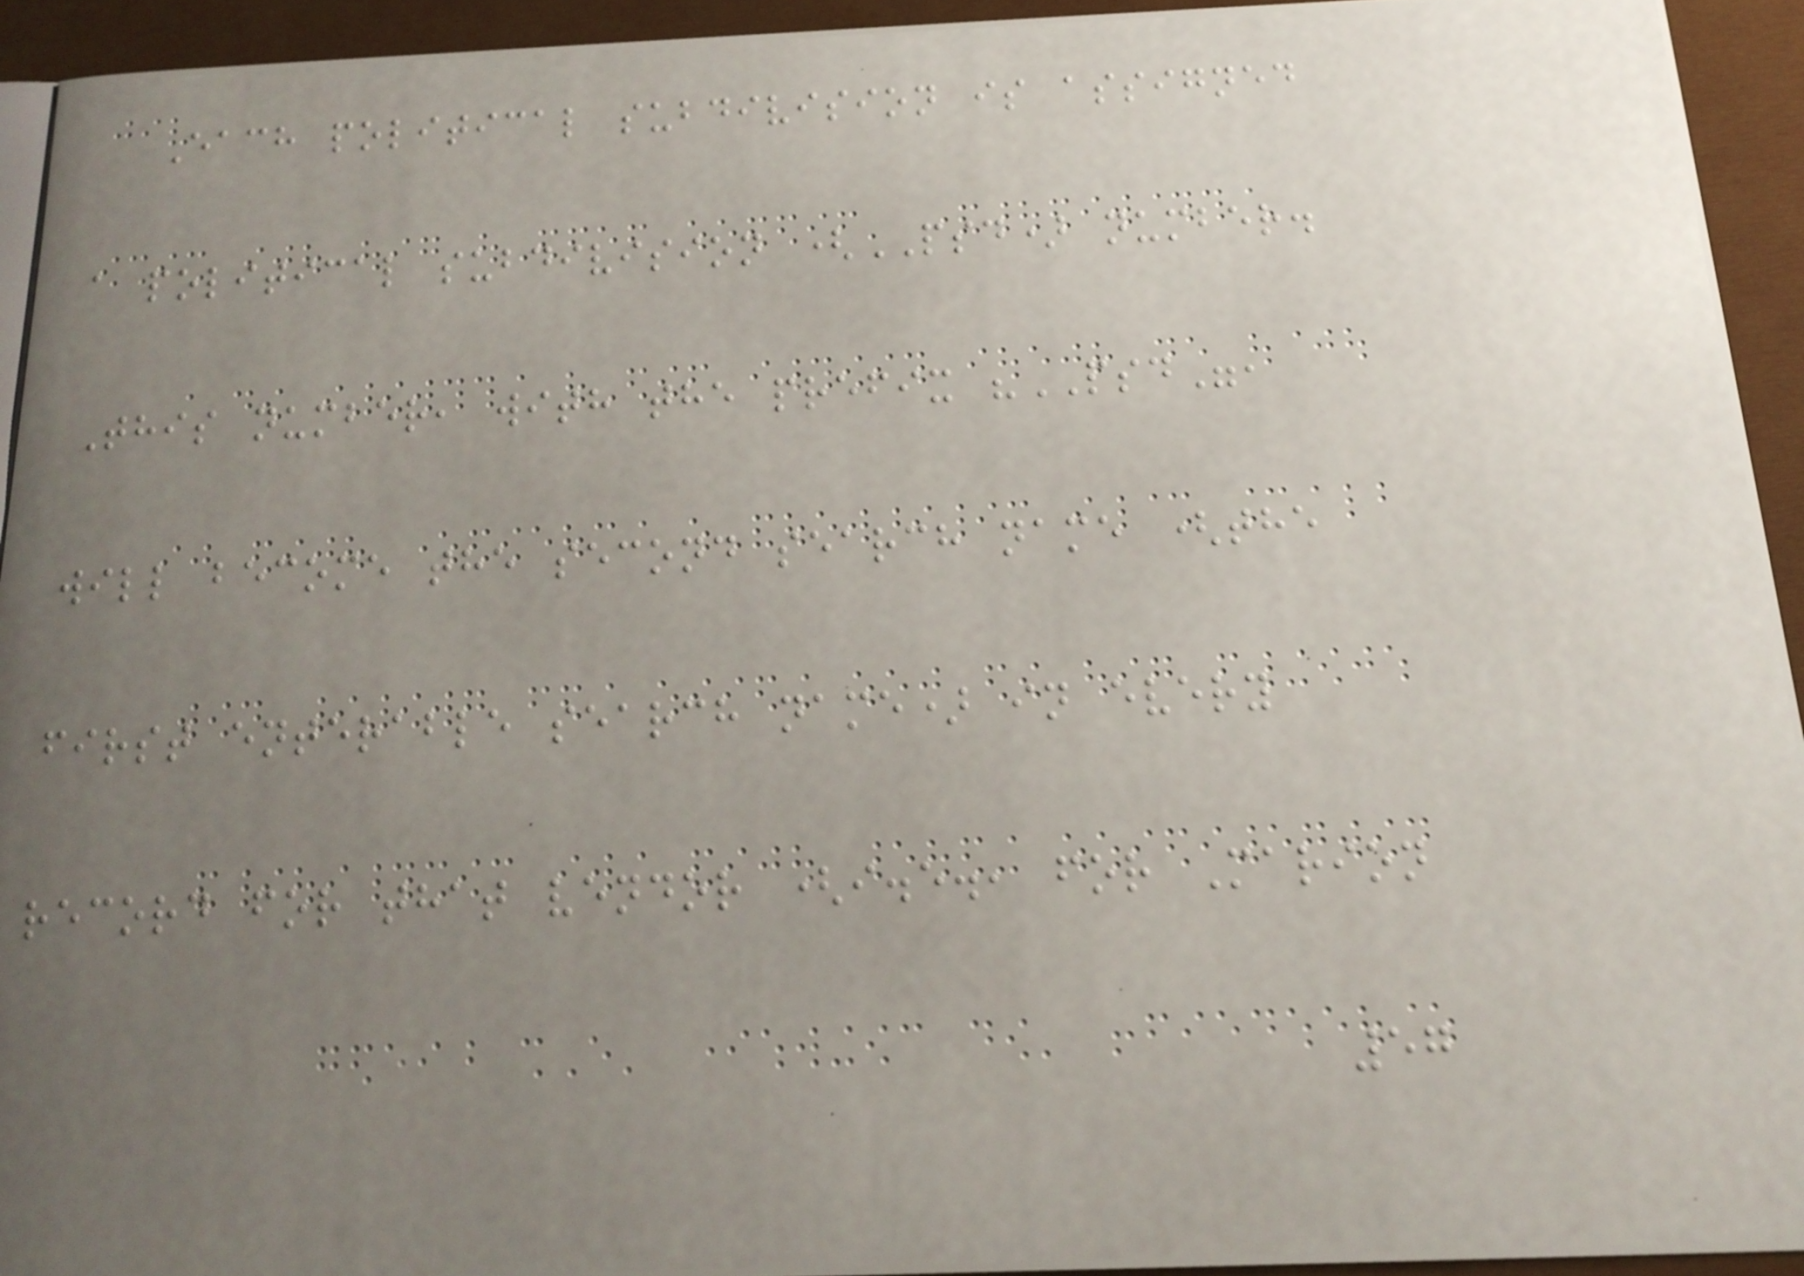Each political subdivision is assigned
a political subdivision (PSD) number.
This number, with the prefix "PSD",
will become the second search name (the
first enterable search name) in every
record for that vendor (i.e., for Marion
57
